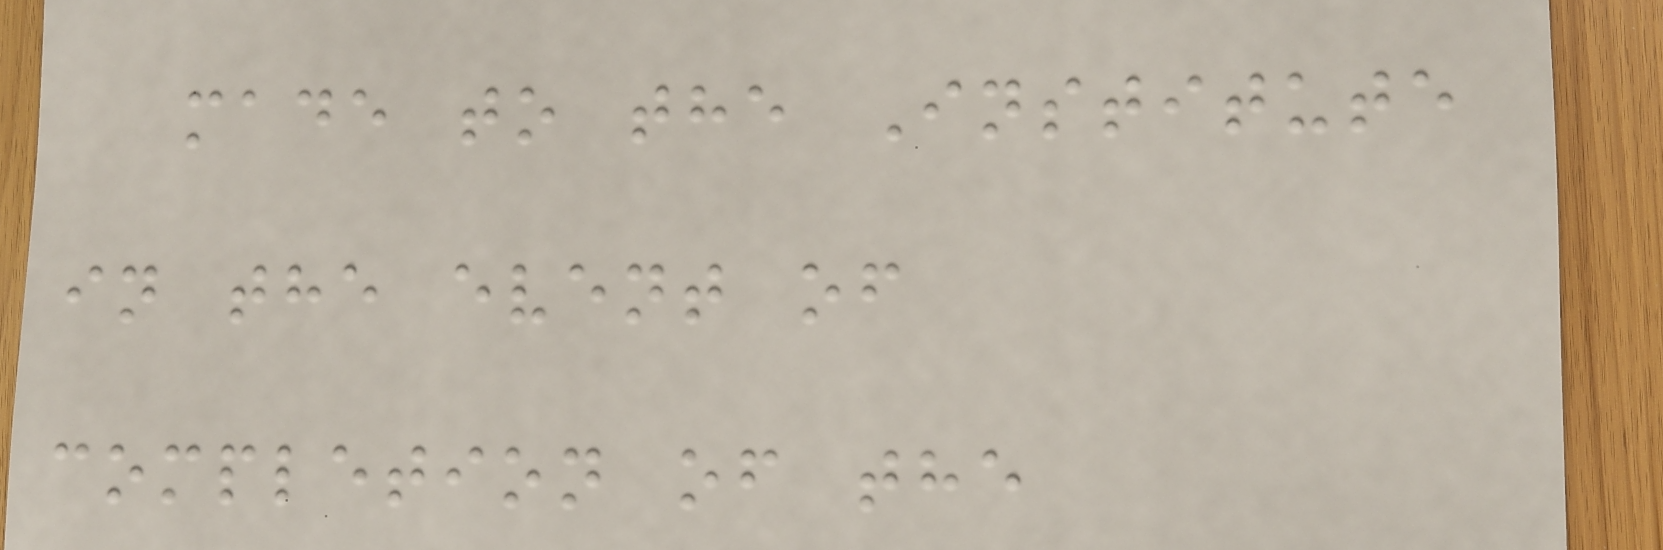made to the Institute
in the event of
completion of the
